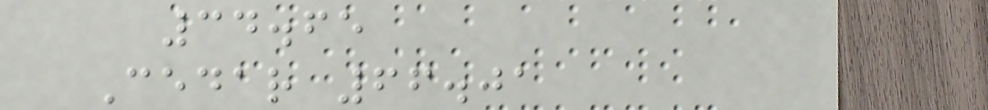34.65
Cedar 66.01
